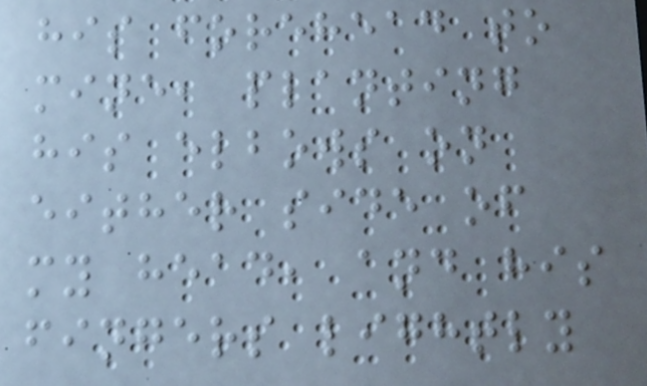his forehead to
mine, planting
his elbows on
either side of
my head, and his
fingers lightly
